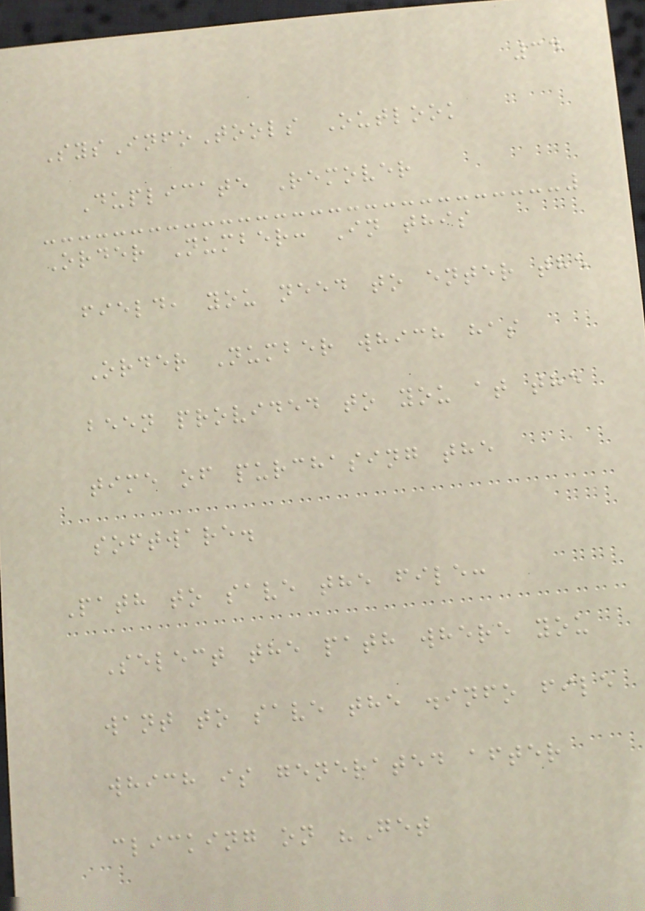34
SysInfoTools Outlook
Duplicate Remover
Order Number: In this
field, you need to enter the
Order Number which has
been provided to you at the
time of purchasing the
software.
Path to save the file:
Select the path where you
want to save the .info file
which is generated after
clicking on "Get
